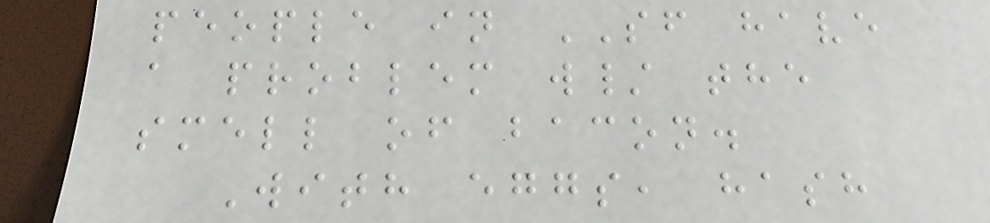people in SF have
a problem w/ the
smell of bacon.
With eggs, hash
